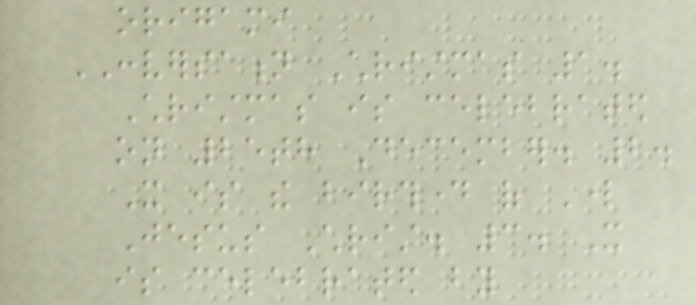origami
CONVERSATION Christmas 1.
Christmas is celebrated
on 25th December. 2.
It is the birthday of Lord
Jesus Christ. 3. It
is celebrated by
